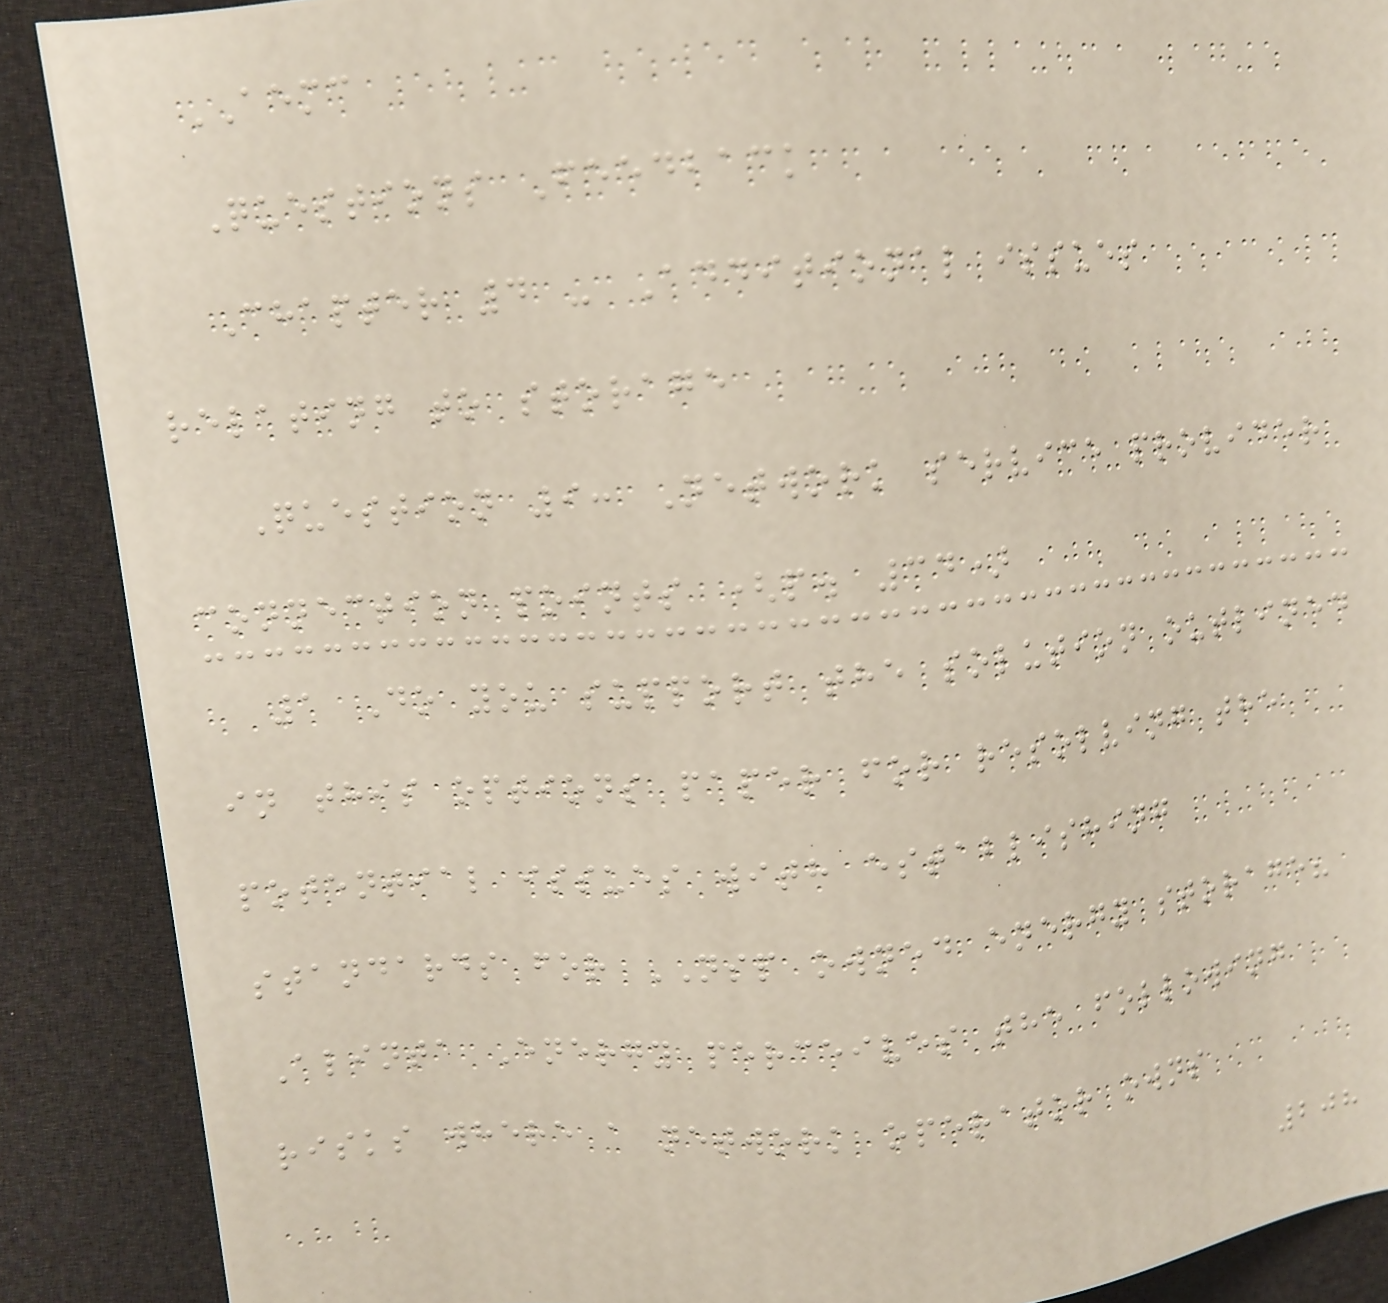AEMC
Questions Feedback
Chapter 4 - Additional issues
relating to storage
Question 9: Network service provider
connection points (p. 34)
1 Do you support the solution outlined
in this options paper for resolving the
potential issues with establishing
standards for NSP owned energy storage?
Alinta Energy perceives the following
risks where a network operator owns
208
